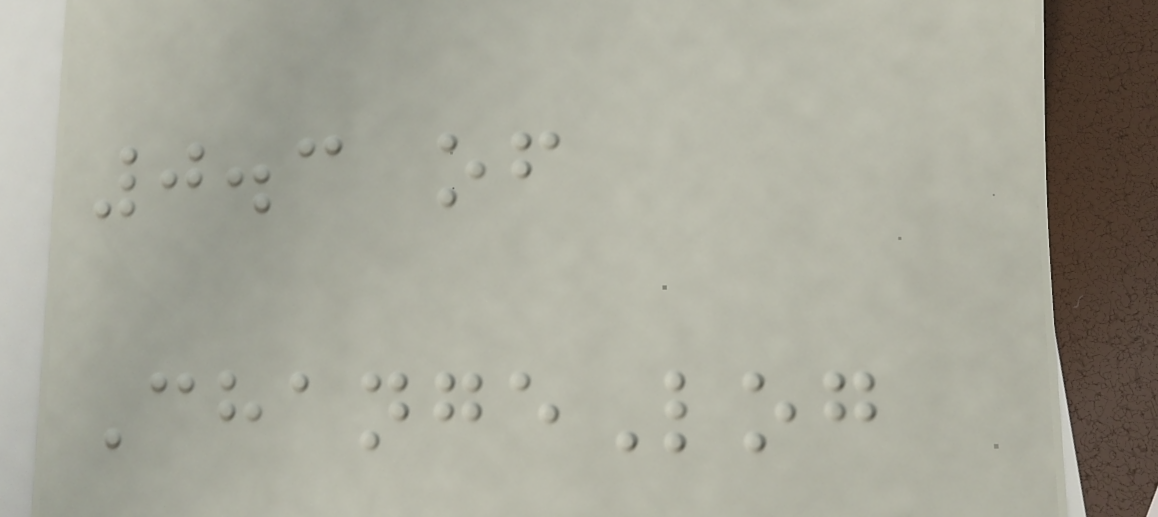0.3 of
ChangeLog
